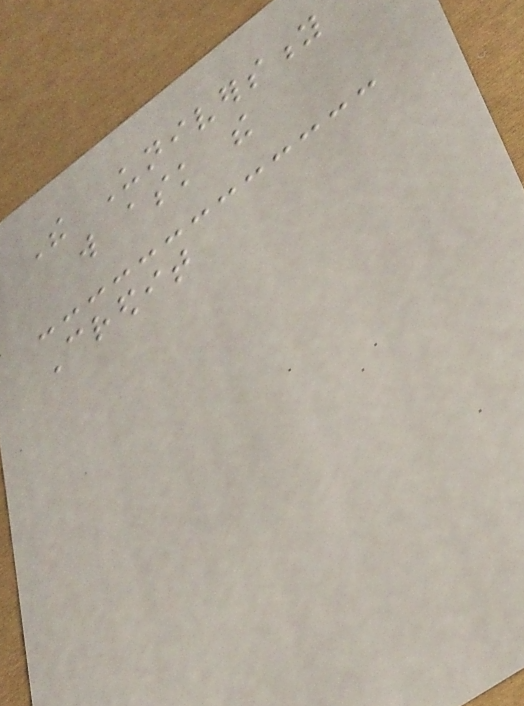The University
will ask the
Credit
